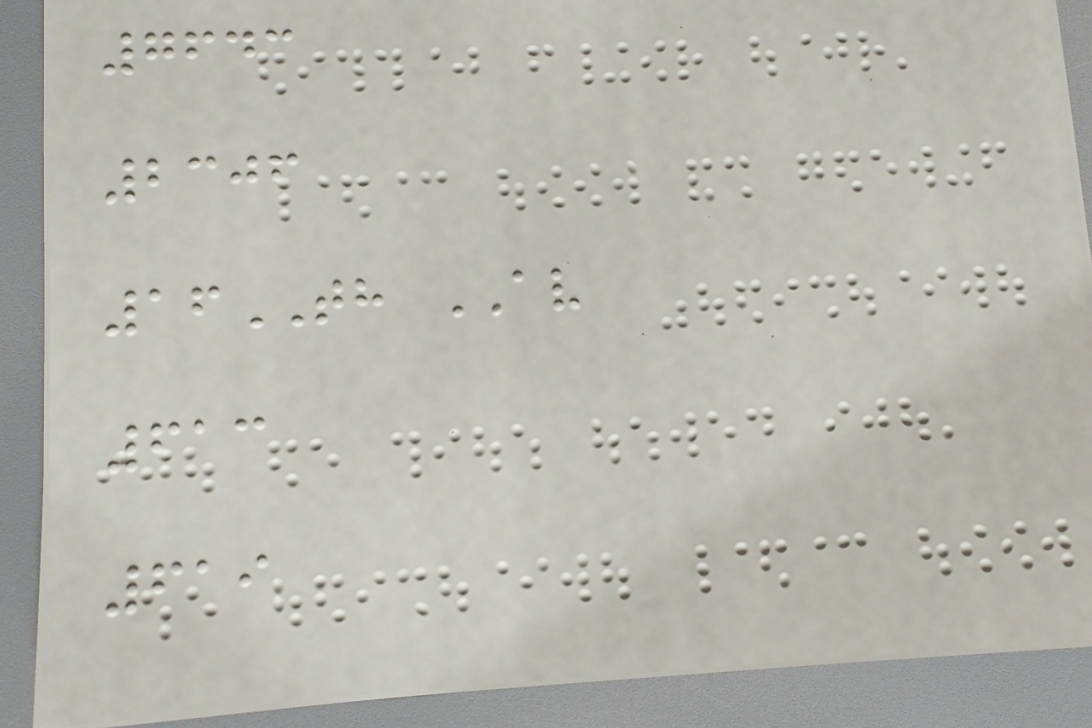7643
2306
16TH AV
613
619
